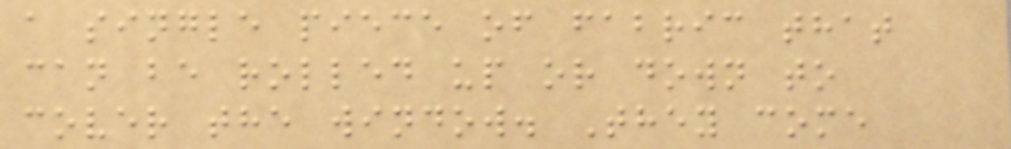a single piece of fabric that
can be rolled up or down to
cover the window. They come
